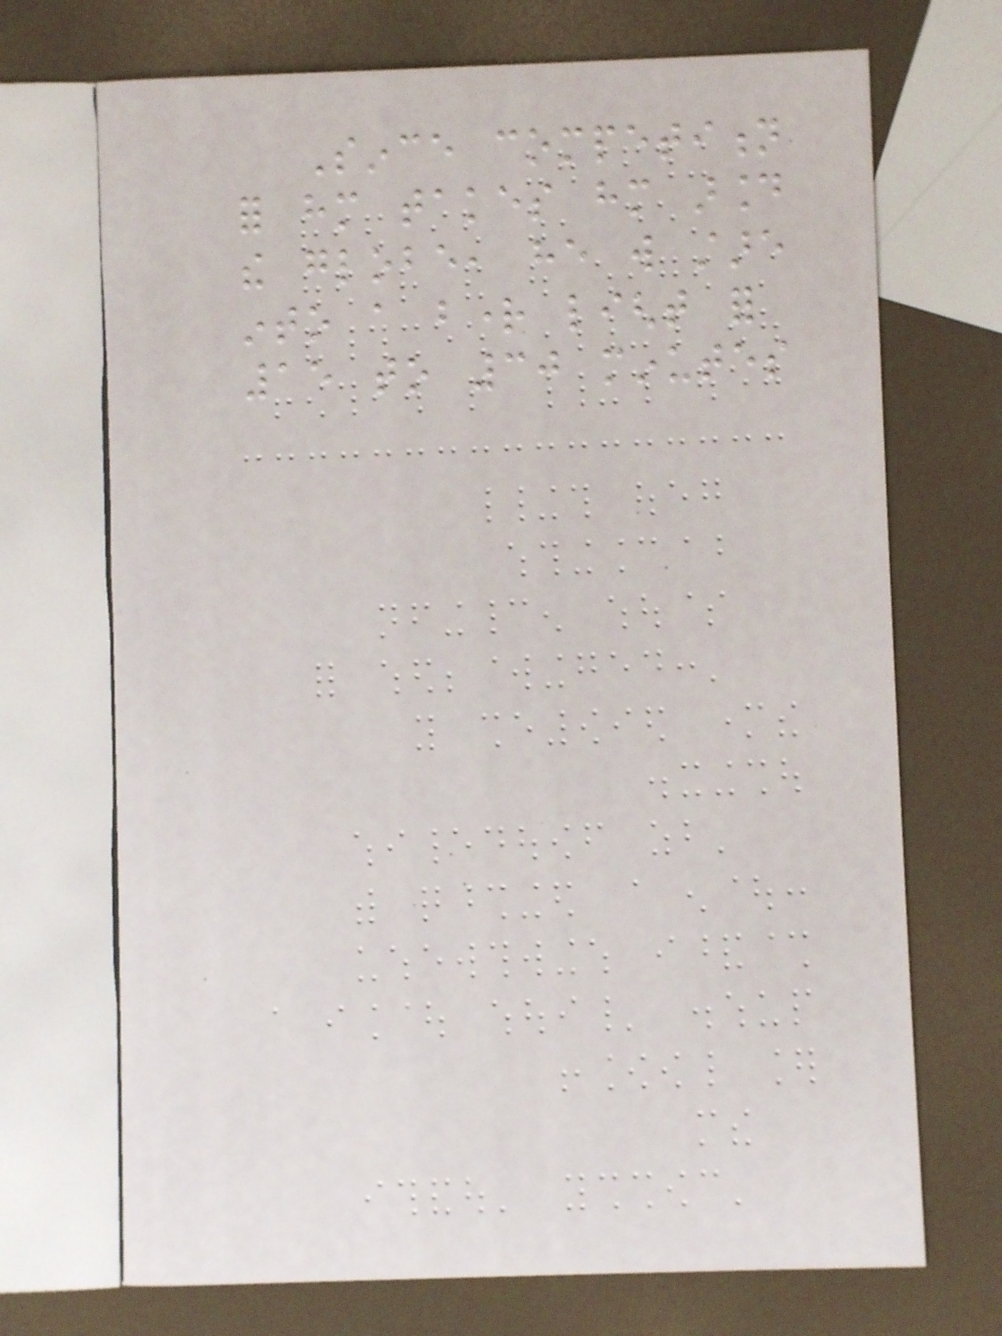Since competition
for him takes him around
the globe, he will stare
into a bright light for
15 to 30 minutes
